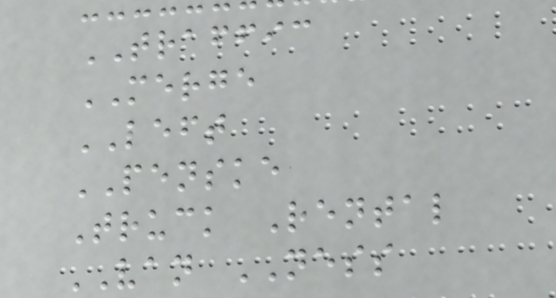TRAFFIC
MERGE
LEFT
PENSKE
Truck Rental
VAN NESS
